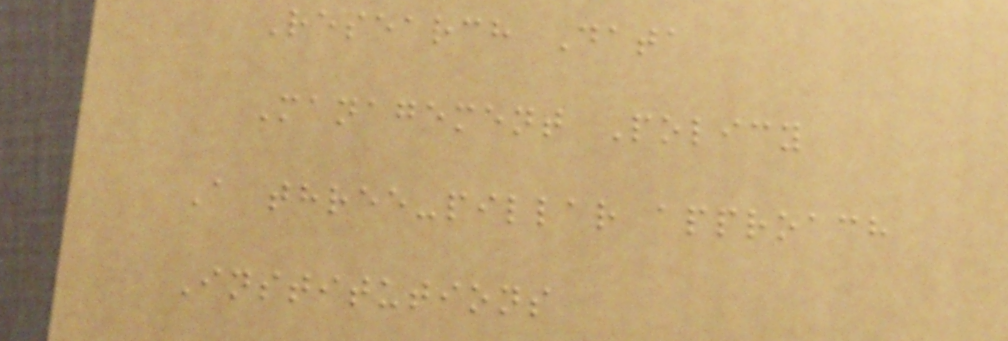Research Data
Management Policy
A three-pillar approach
Institutions
